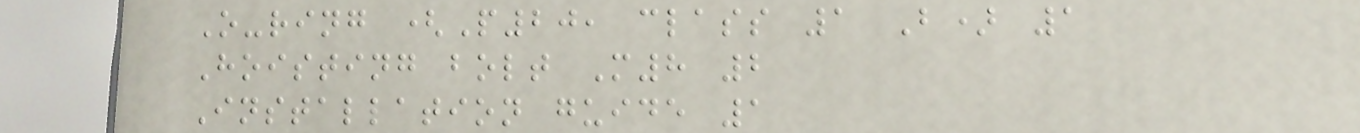O-ring (P20, class 1 B) 1
Hoisting bolt M8 2
Installation guide 1
